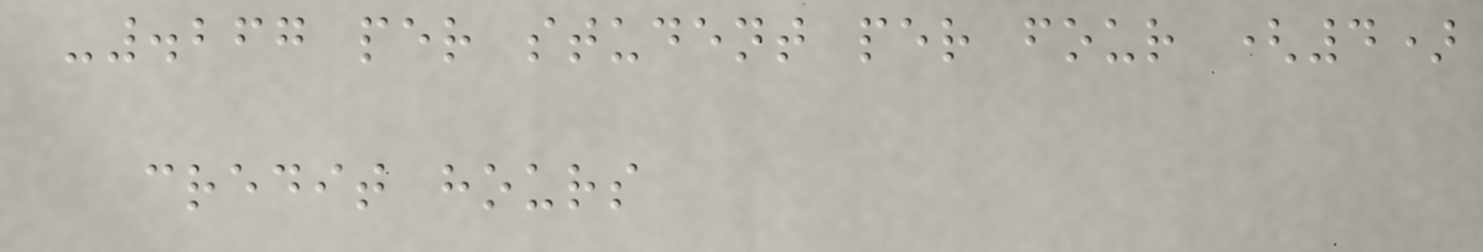-.267 per student per four (4)
credit hours
